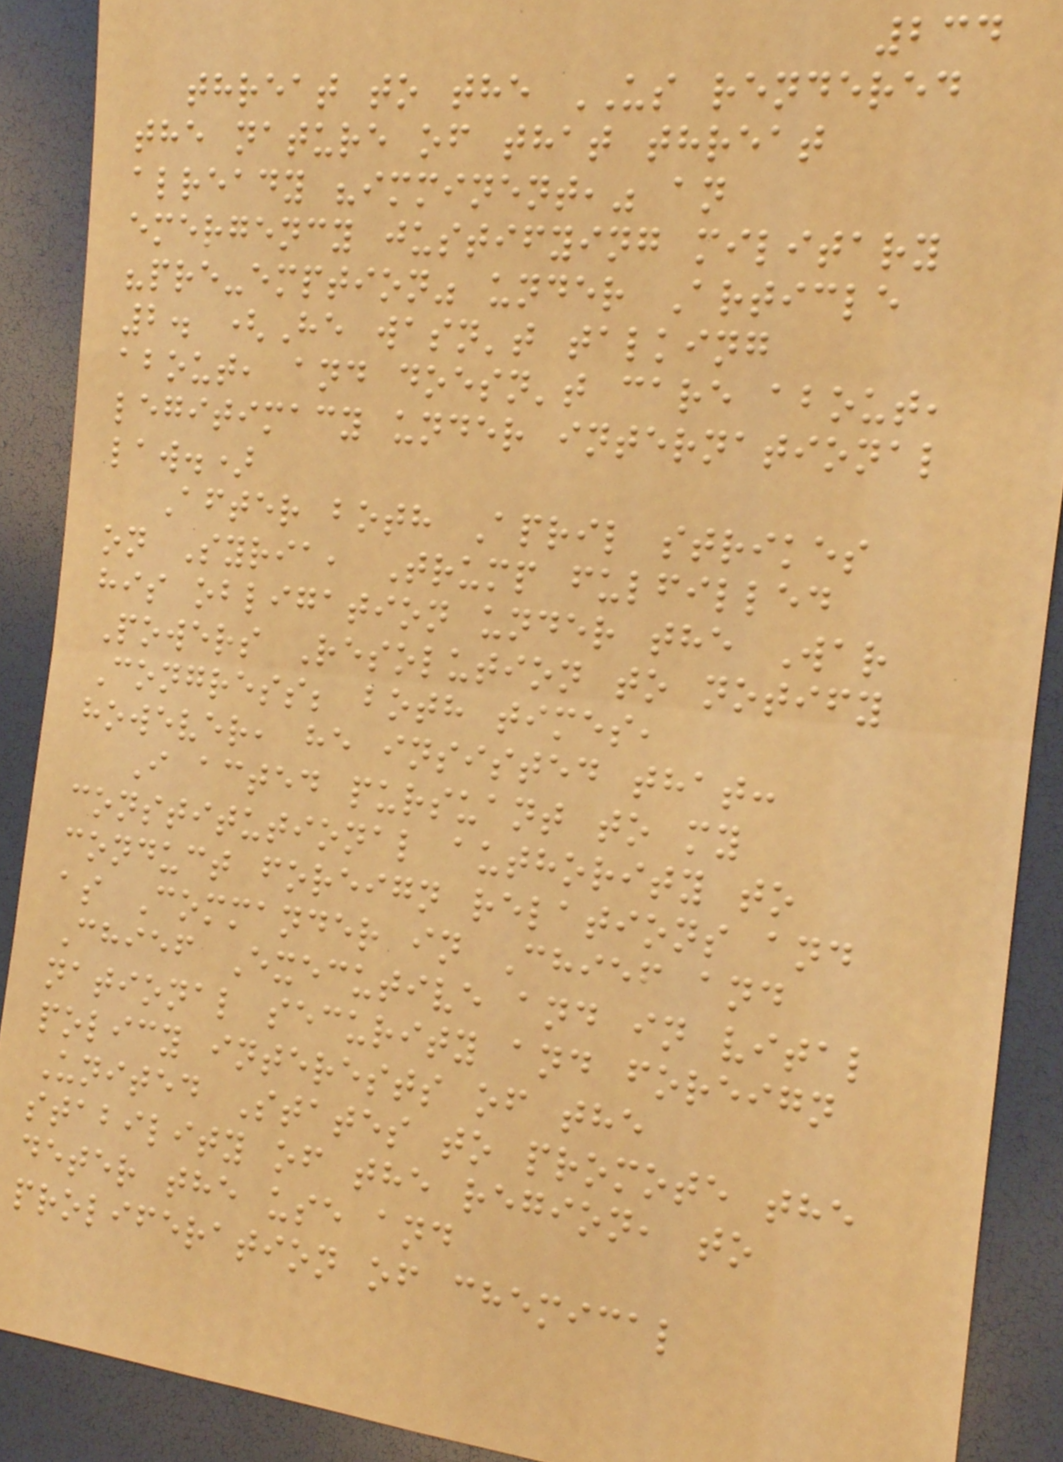234
threat to the US rendered
the nature of that threat
already "imminent," an
emergency justifying military
"pre-emption" under Article
2. (He wasn't talking
about, and doesn't care about,
legitimacy under international
law.)
After both April strikes
on Syria, Trump fulfilled
his obligation under the War
Powers Resolution to notify
Congress; both times,
however, he insisted that:
I acted pursuant to my
constitutional authority to
conduct foreign relations and
as Commander in Chief and
Chief Executive and in vital
national security and foreign
policy interests of the
United States to promote the
stability of the region, to
deter the use and
proliferation of chemical
